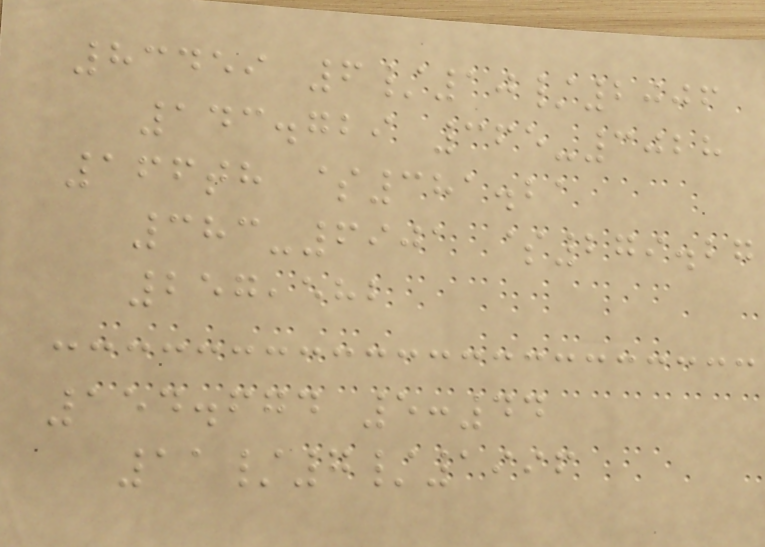83459 6/10/2006
143.729 365-3028
166th $381.21
383-6901 $279.27
257,582
154.674 5:44
11/7/1996
